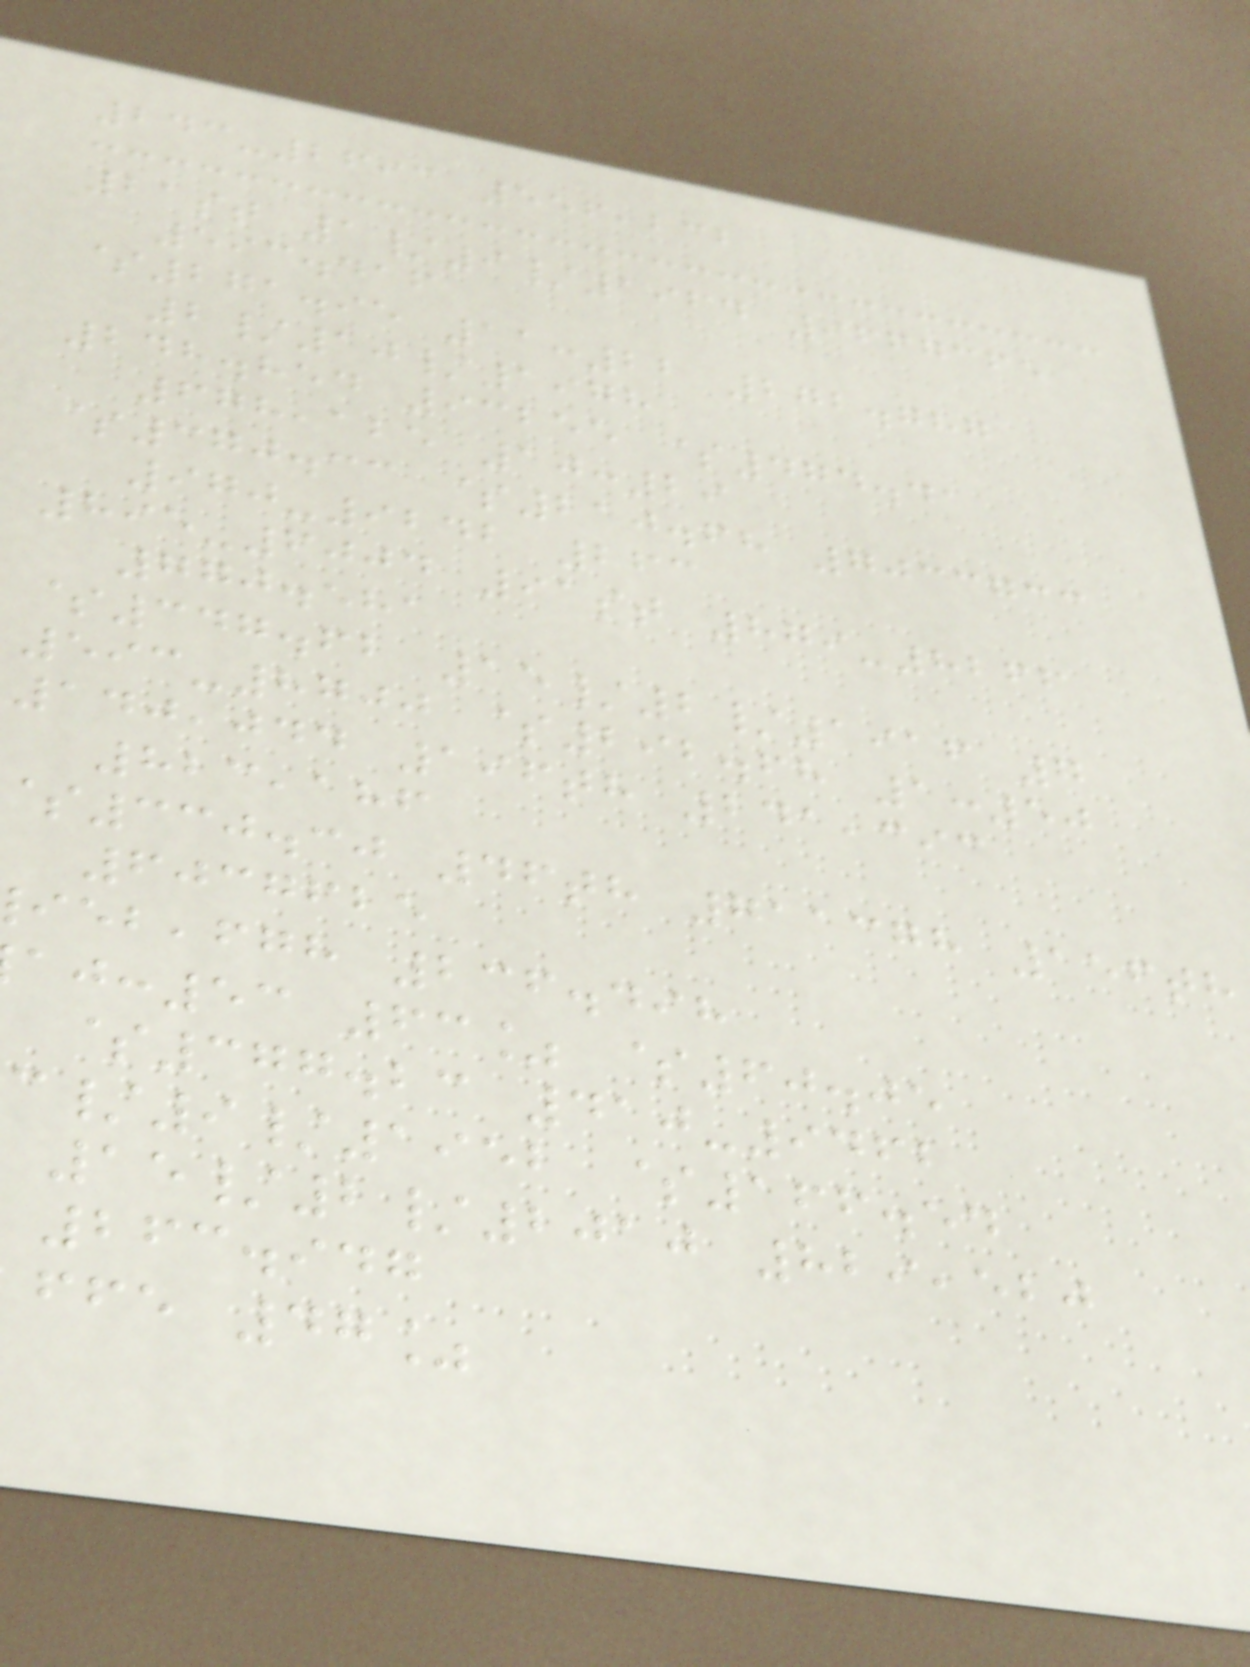243-2693 556,232
21st 1/9/1964 9667365
593.416
$271.95 11:22 272.787
2/10/1978
248.854 93255 $474.41
678,125 10:29
$370.33 $210.68 7033733
970-9242 263
895-6004 91st 879-8266
770.581
$347.62 15/2/1916 7
593-8700 $292.68 1:50
140,044 196th 241,393
823,186
330.30 46th 711378 156th
6037625
,fgh 236.498
:53 63% $60.05
$377.23 410-9462
/9/1952 $166.54
15/2/2010 829,520
263.947
ffe 47%
